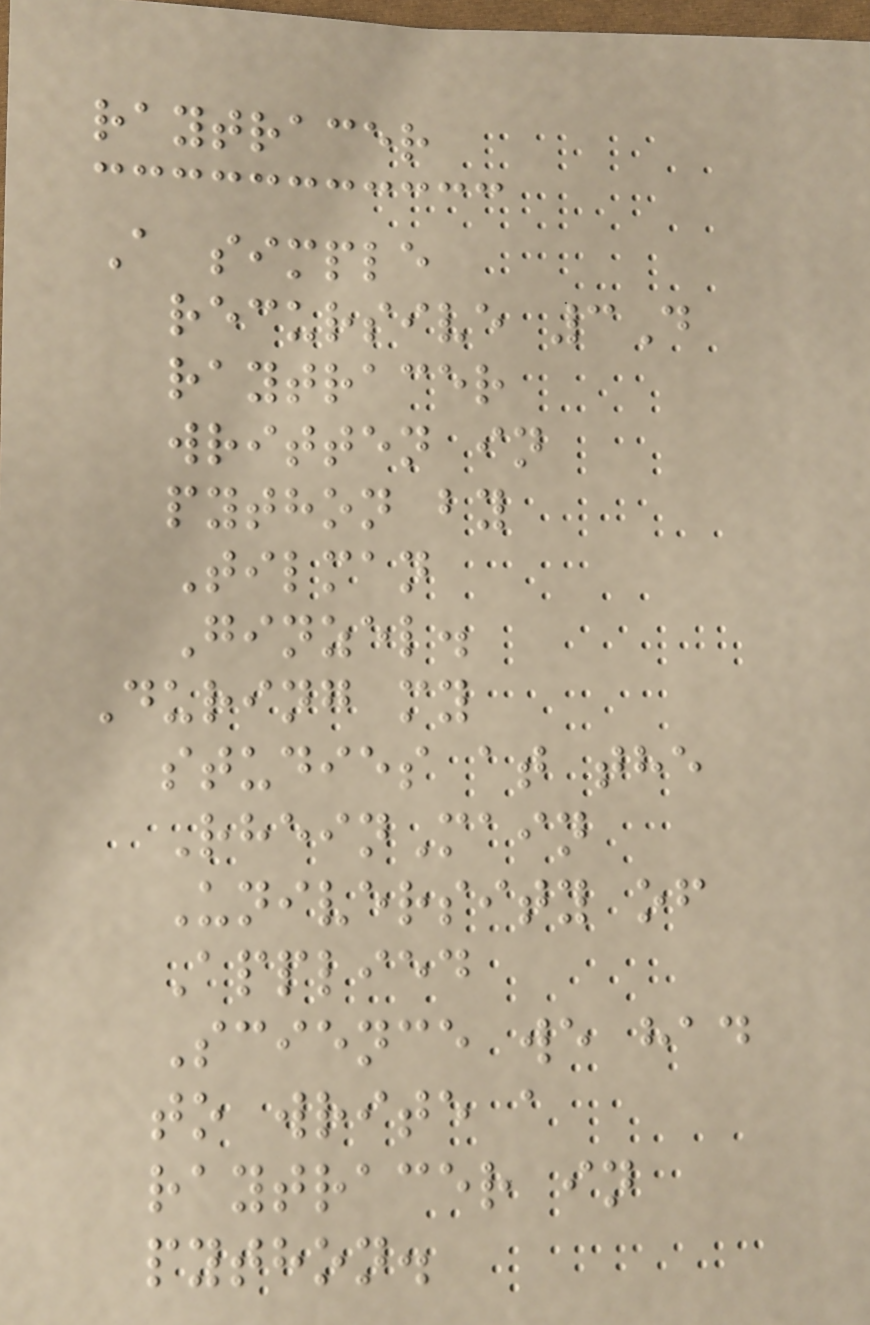raytracer
A simple
recursive 3D
raytracer
written in
python by
Tilman
Ginzel.
During my
studies at the
RheinMain
University of
Applied
Science we had
to write a
raytracer in
python.
